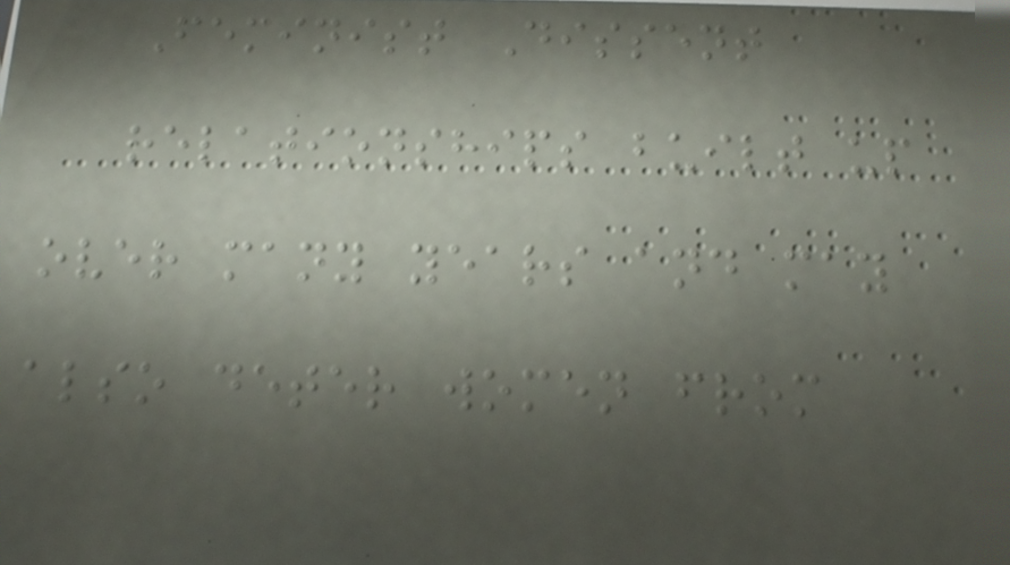Feminist Dissent
relationships built up
over many years and may
also deter women from
